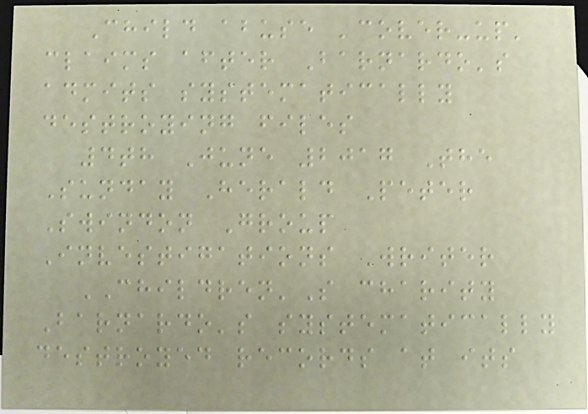Child abuse 'cover-up'
claims after Barnardo's
admits systematically
destroying files
4th June 2017 The
Sunday Herald Peter
Swindon Group
Investigations Writer
CHILDREN'S charity
Barnardo's systematically
destroyed records at its
